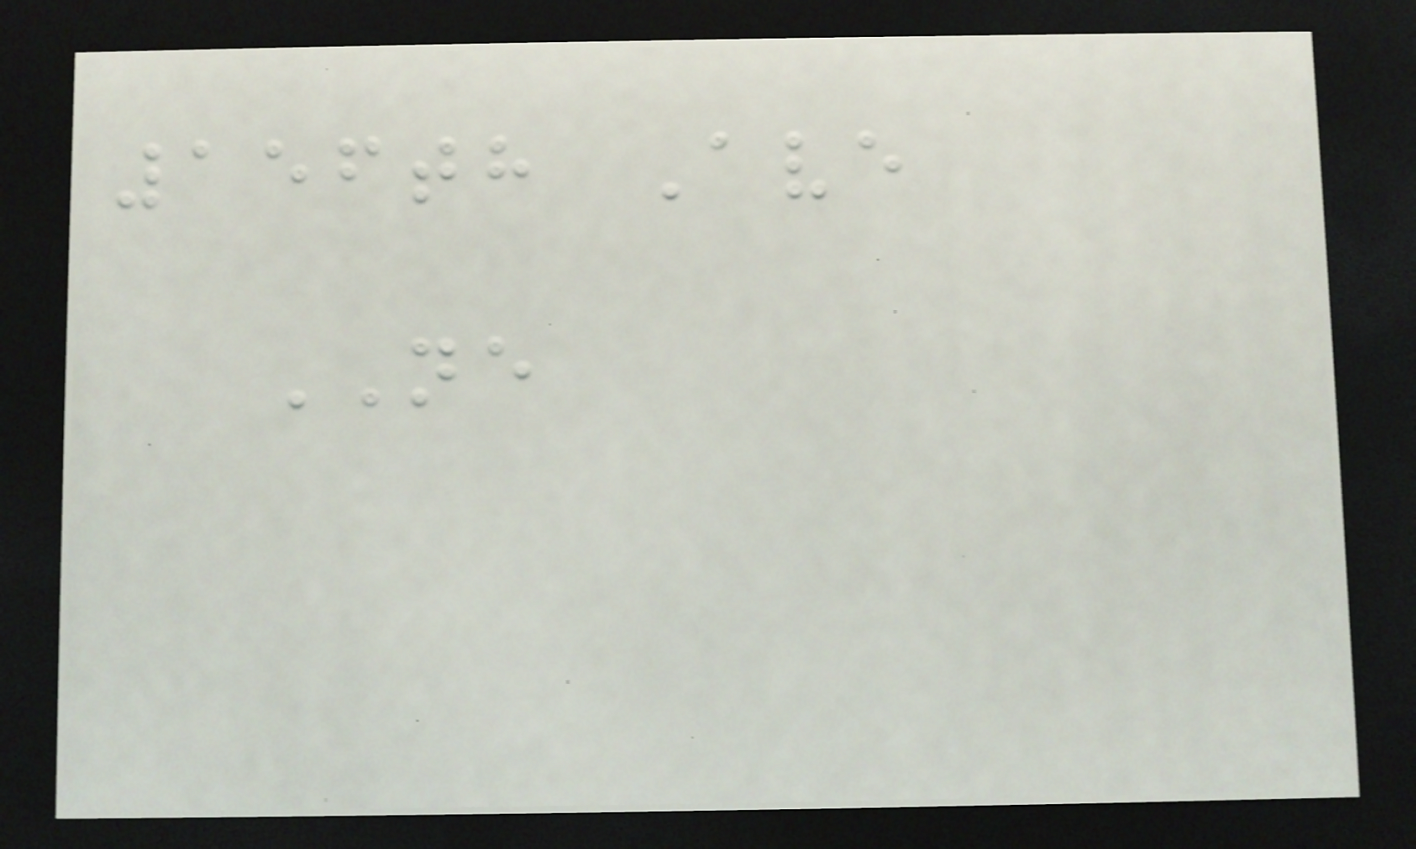156th Ave
NE
